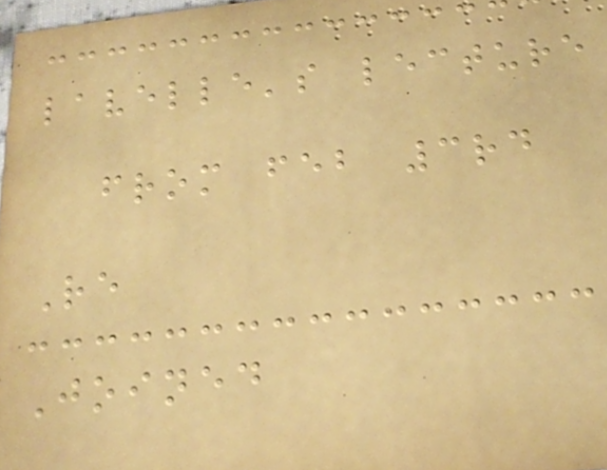lavelle's lecture
from feb 3rd
Re
Joined
